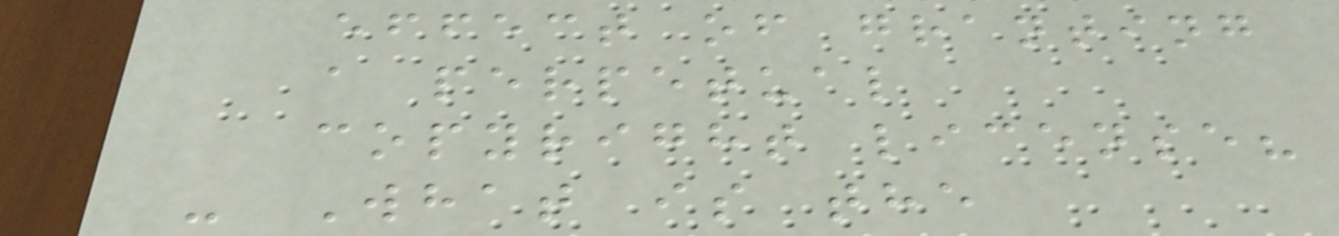effect of granting
a perpetual
copyright license?
- What is the
